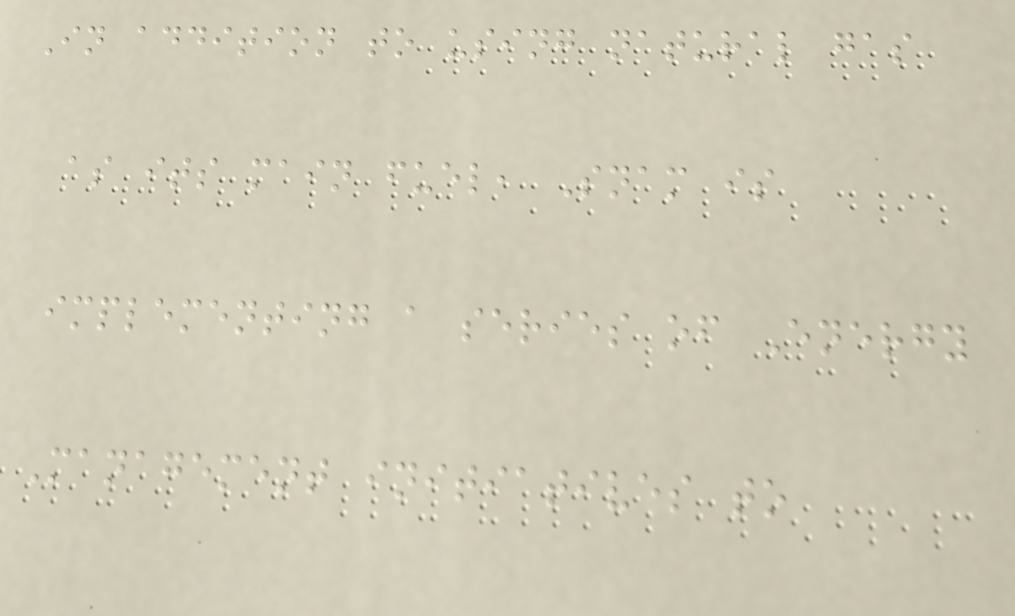In addition to using natural gas
as its main fuel, Snam is
implementing a series of Energy
Management initiatives to
